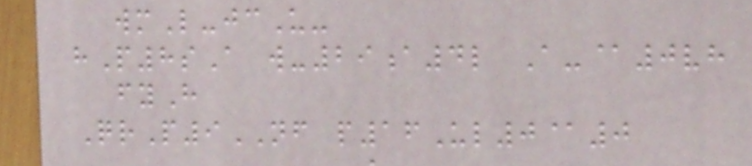wmL-jcU-
hP8sA w-29a4l A-@0vh
fyH
QrP9NF p16Ul0@0
